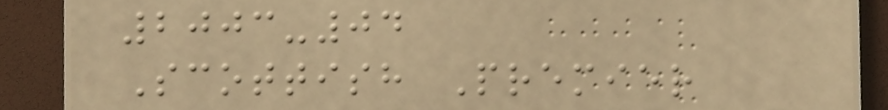2003-04
Scottish Premier
